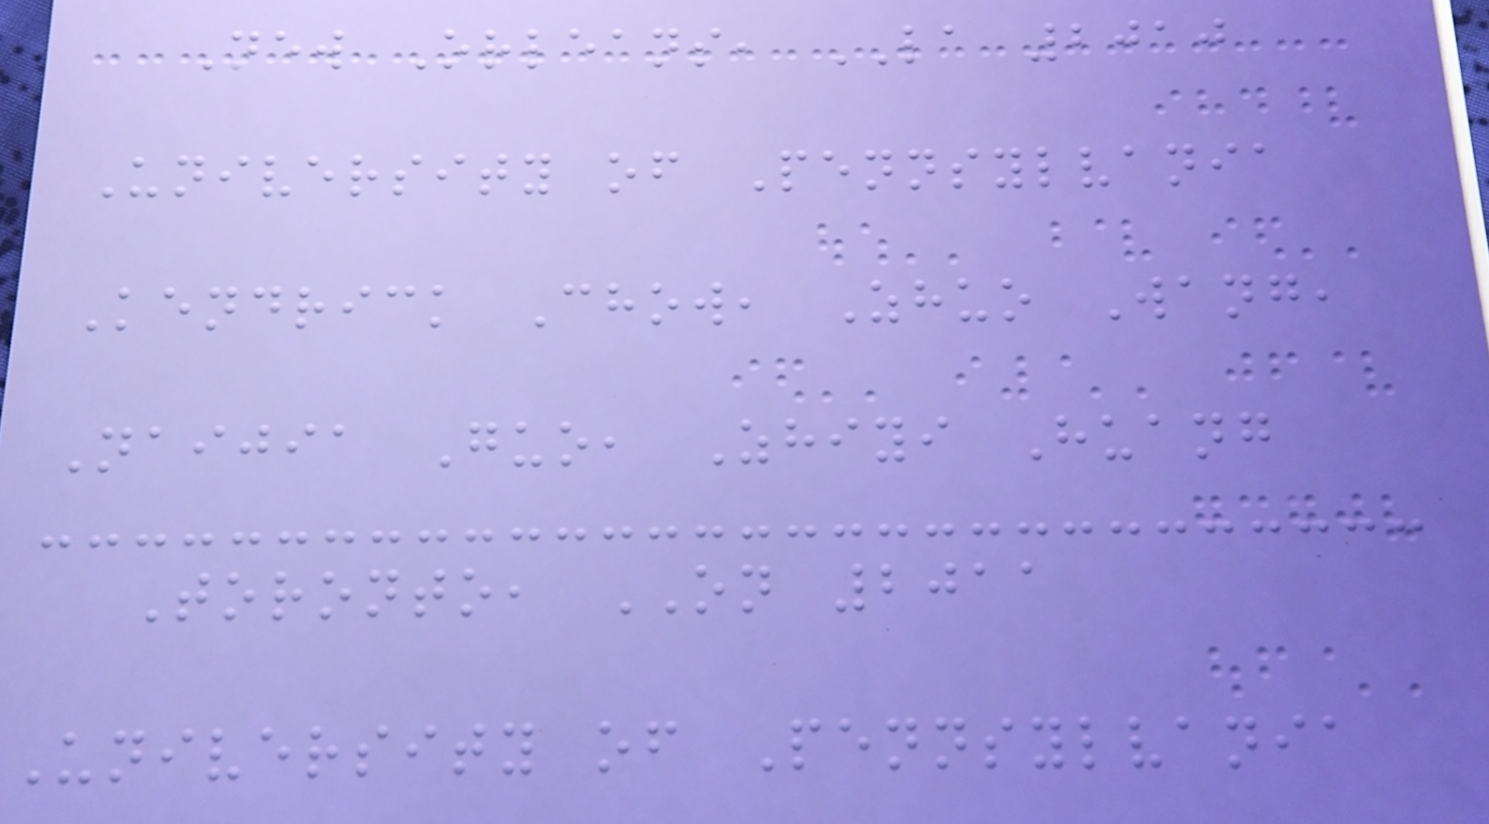New Orleans, LA 2010
University of Pennsylvania
Kendrick Chow, Zhuo Wang,
Naijia Guo, Zhiyi Huang
Toronto, ON 2011
University of Pennsylvania
